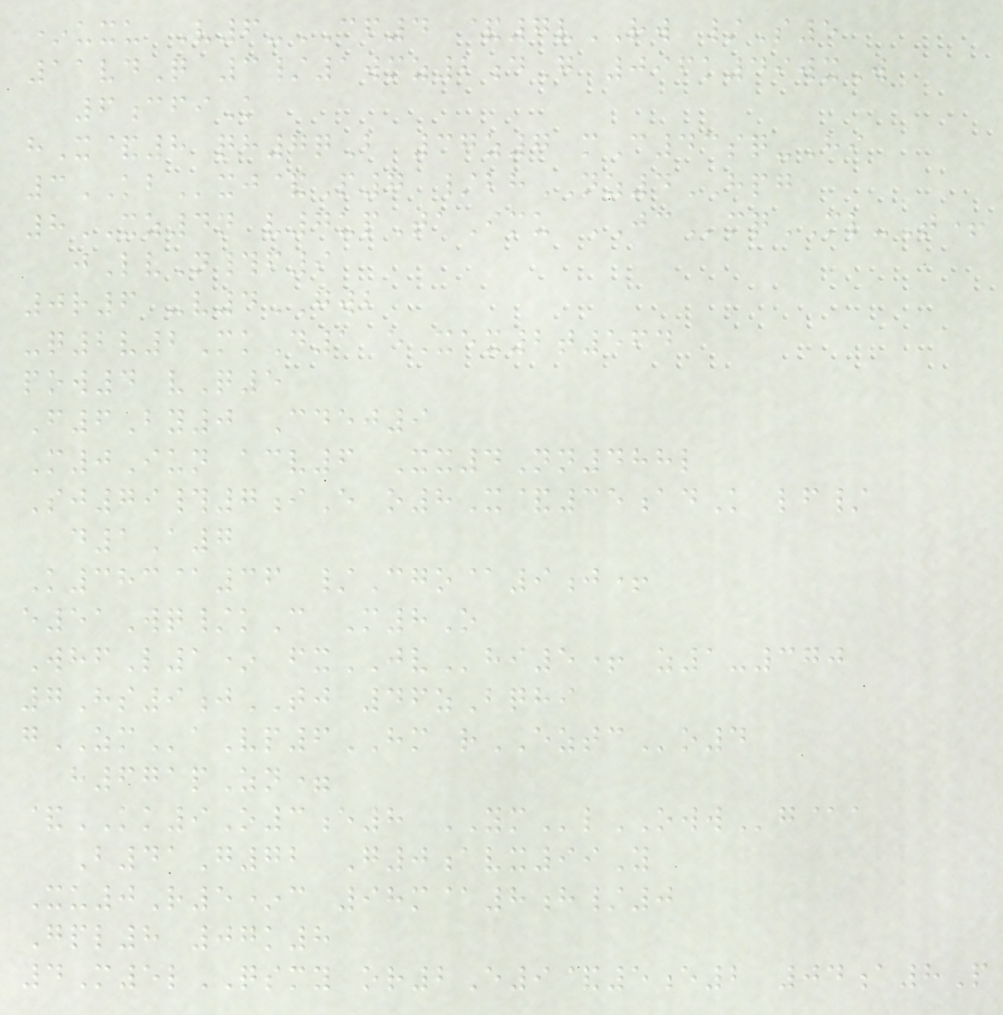*uxu V6-CF4 &7vRW /S5
11vdQ 3/1wmz2dG 096k49wxW
6cfiK
hX&8 qh7qB 37z7 mC43sq-Hi
3KBxj&P7 /bhNZ4HPG
8XZ4n v7upTaImu JCmqML-T+
jLvN#f9
0r6 -v4GWB
-q2v2MkD1 eXex2t564
pow4 vQ5
F6By0 Cdej9
M0Iun acv6 Xx4Nn488l
Sj79#7iE o8X&35adK lf/
d1A7
K383@36 /Cgo@9j+
e51Wq/kC M8O
WhfL1* fxJVhi5+ z1-370
7Hs9jTJ 46zBqhi
gZMaVp6HM rEZTCo4
h671pZn=
&KK9O3e8 YMlOWWg@a
B41G72 G0avx99Y
Xu0R5*c 98m@8h/0
Gpl8 07k8
4M5lQSMY or2E9&5e2 04a8P
